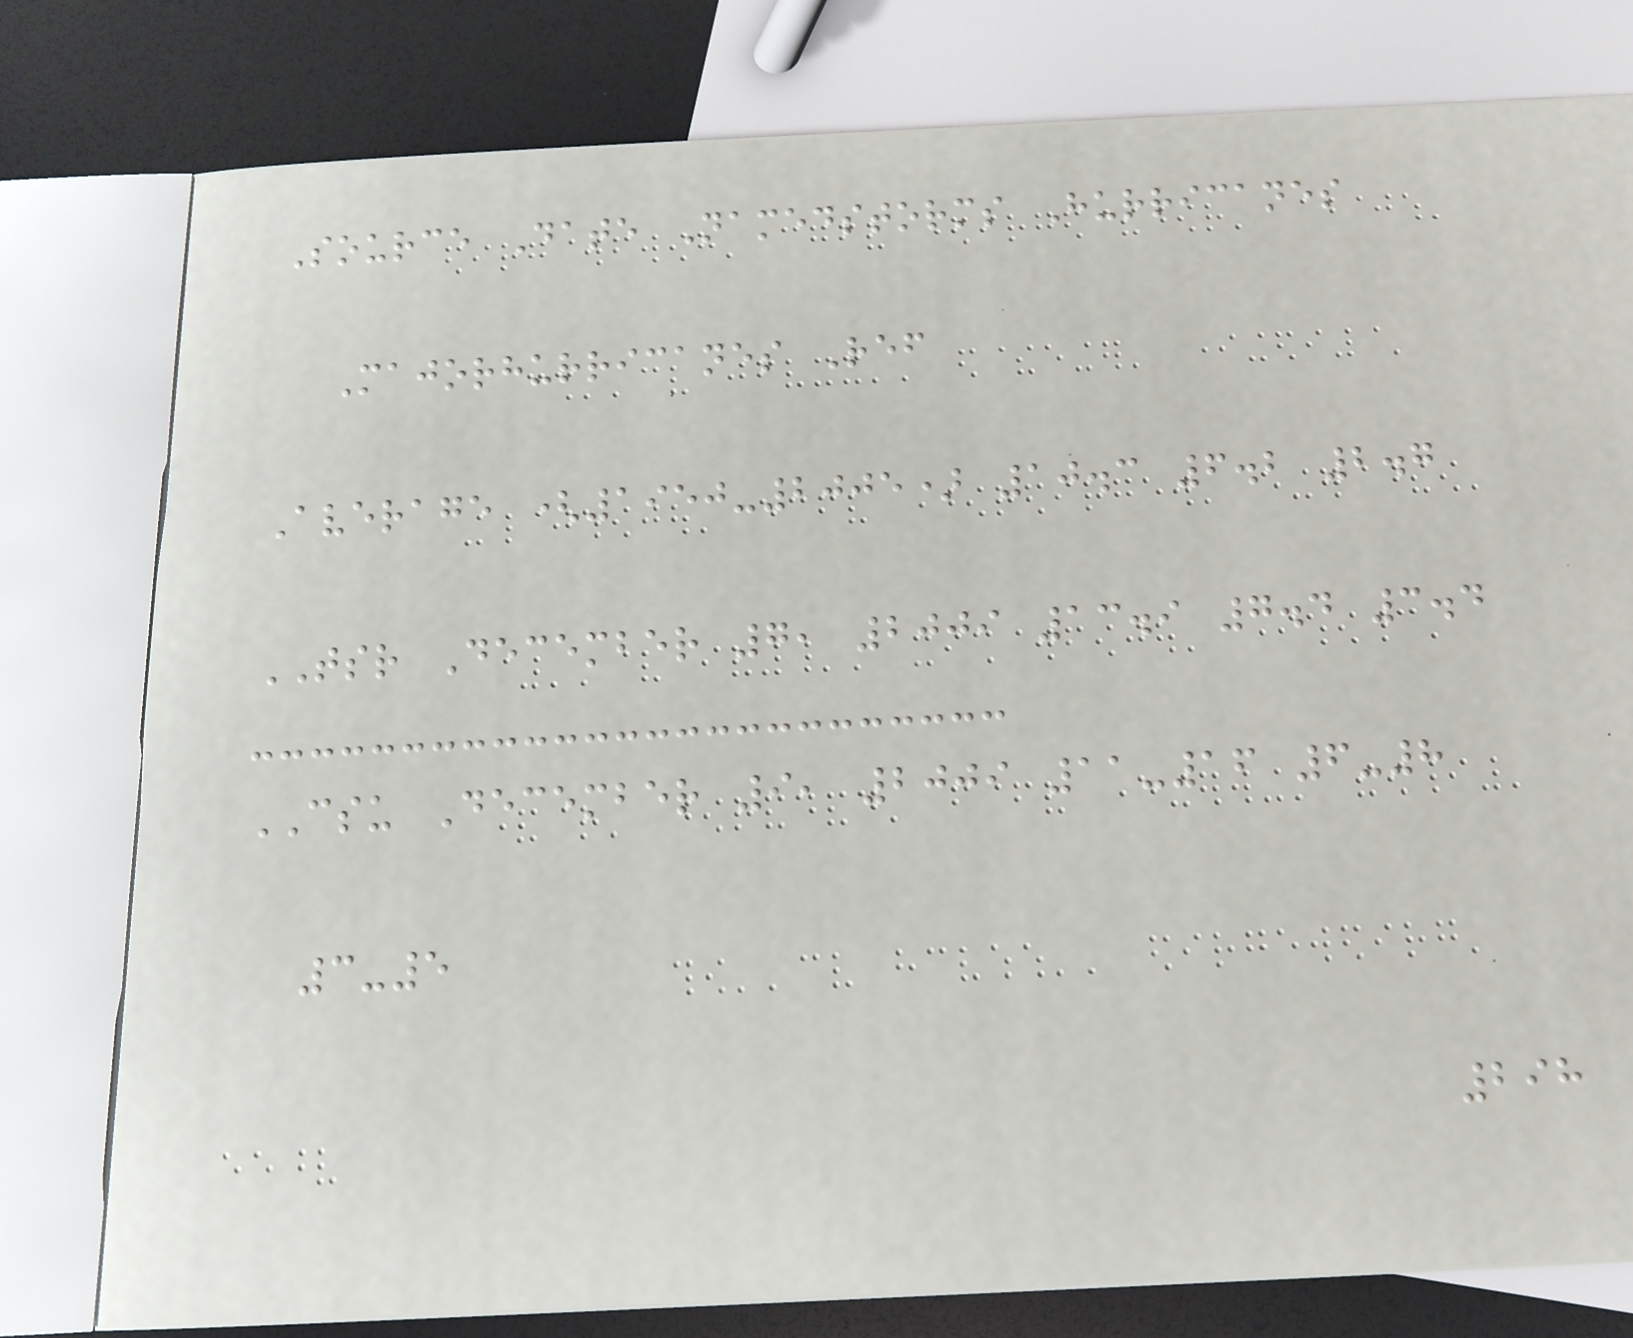Source Date Namedstorms Hurricanes
Majorhurricanes Ref
Average (1950-2005) 10.3 6.2 2.7
TSR December 7, 2009 13.9 7.4 3.4
CSU December 9, 2009 11-16 6-8
3-5
298
